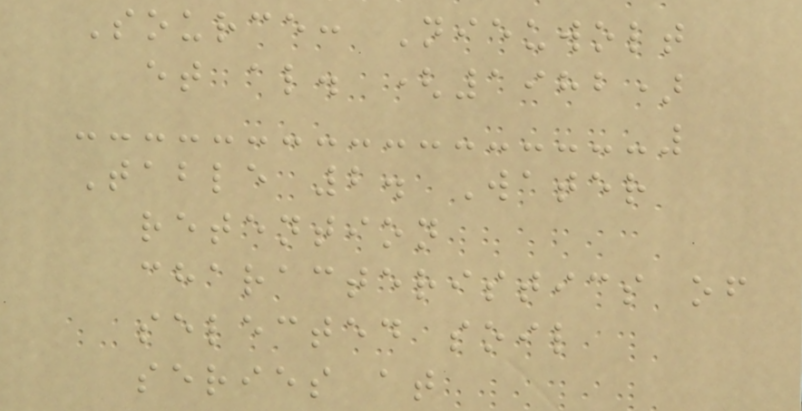Source: Nieuwolt
et al. (1982)
Table 2. Water
retention
characteristics of
selected soil
series at
